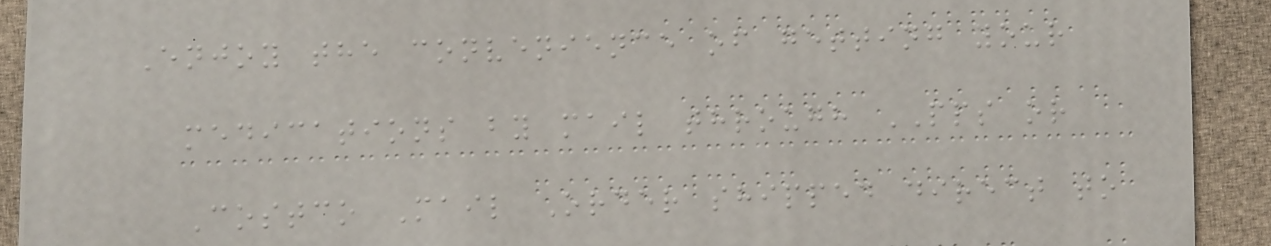Enjoy the convenience of getting your
medications by mail through PPS or
Costco Mail Order shipped direct to
